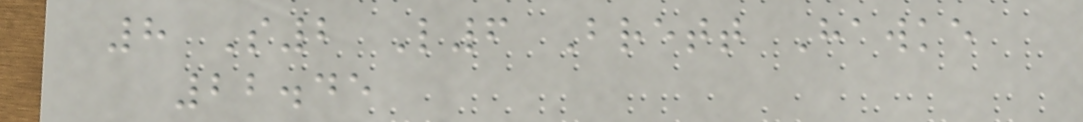8 S2 L6 Brett Hawke
22.45
